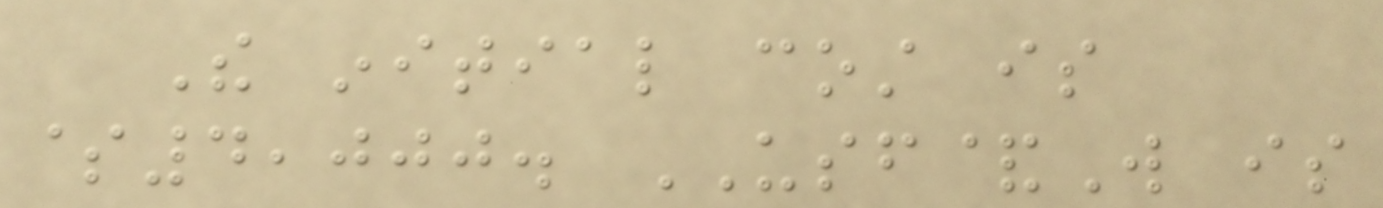The initial cost is
$4,000. USF&W is
